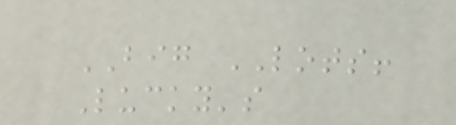BIG LOTS!
Lucky's
